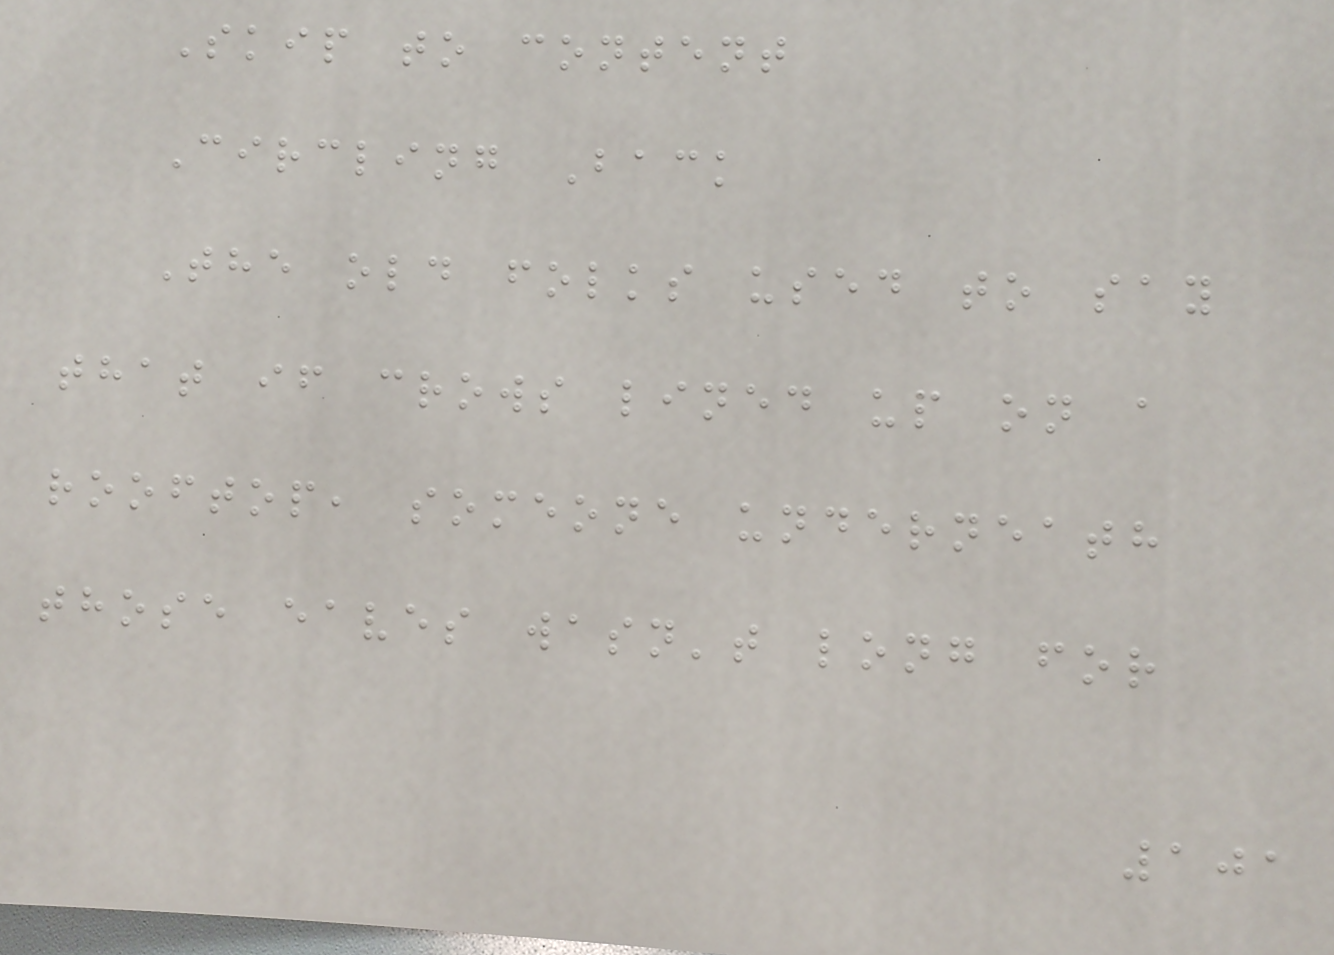Skip to content
Circling Back
The old folks used to say
that if crows lined up on a
rooftop, someone underneath
those eaves wasn't long for
101
